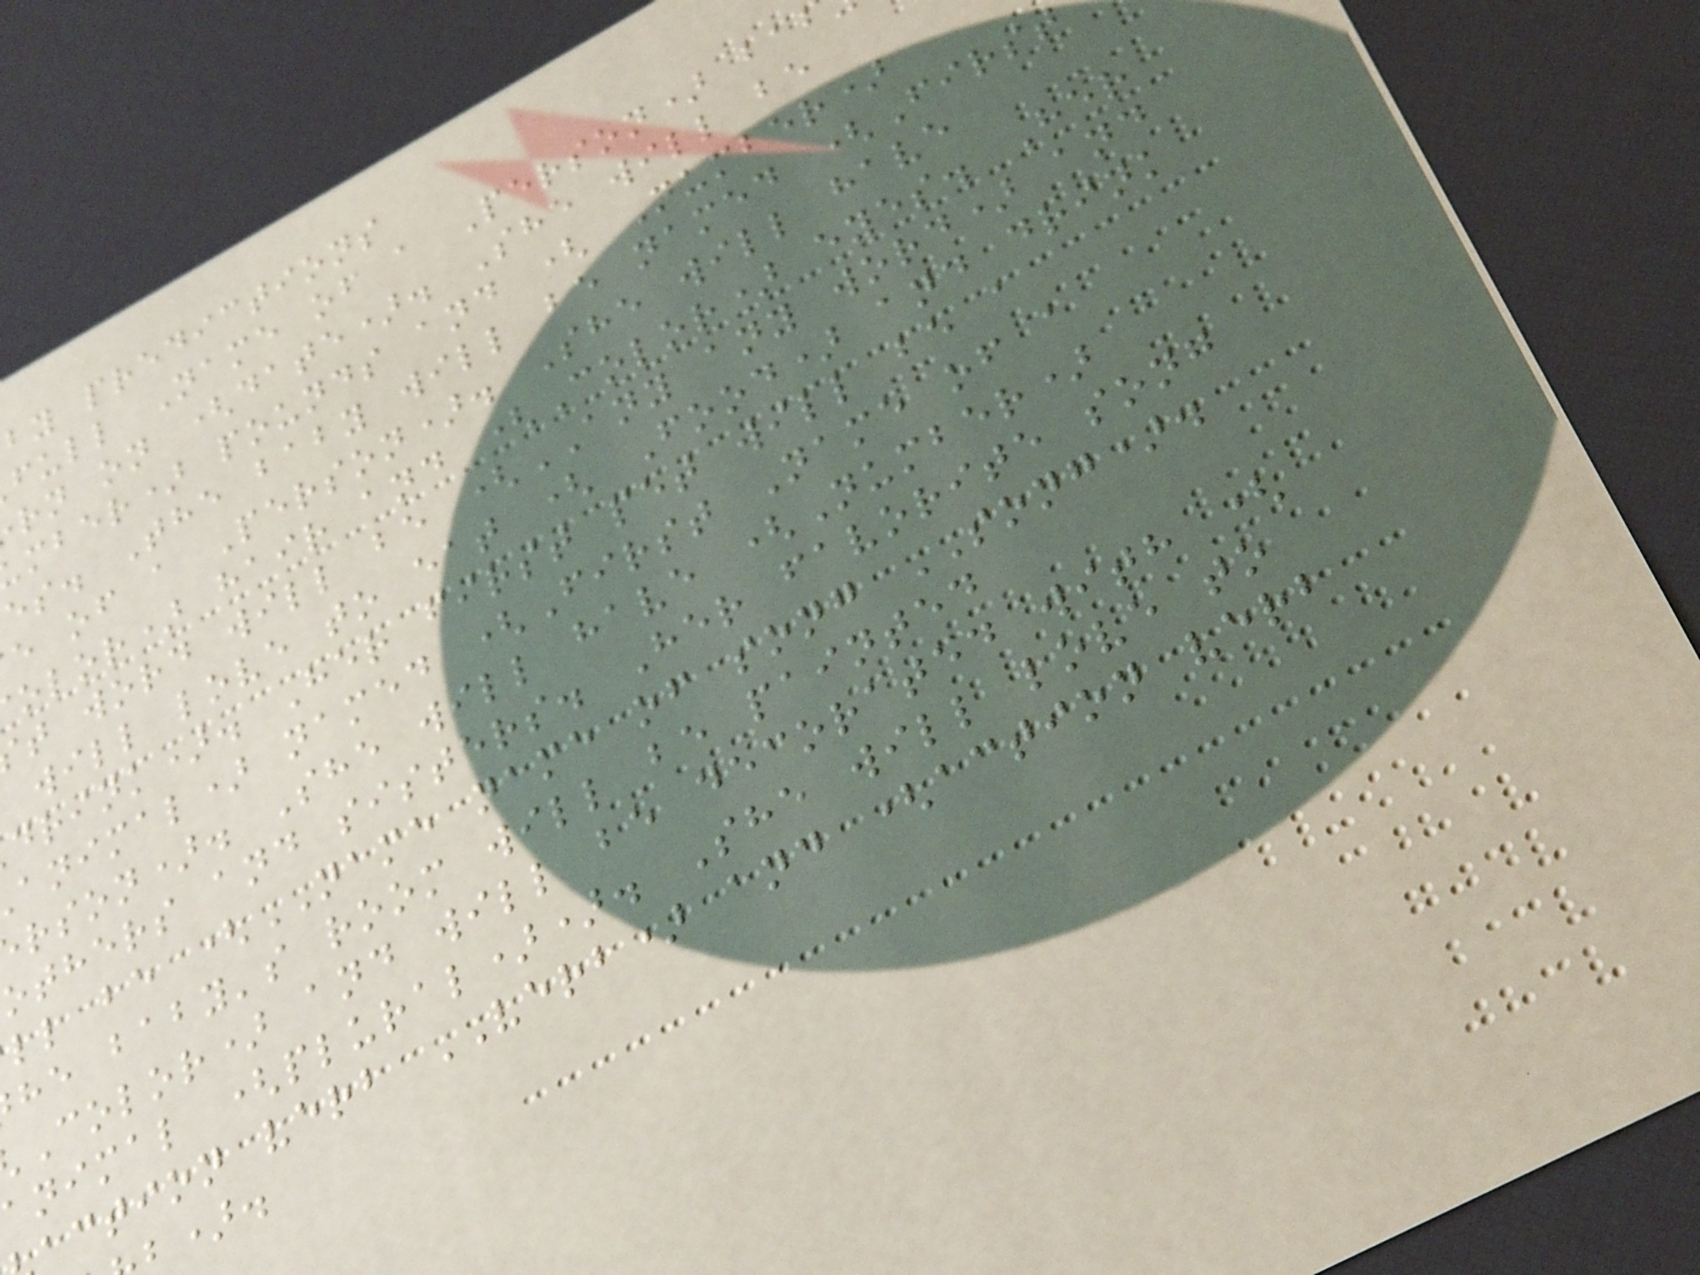by predictions
full Name of a Person) bab
rn on (date). She will be
mber) pounds and ( Number)
es. The baby will be named (First
e of a Person). She will have
olor) hair and (Color) eyes. Her
t word will be (ANY any word) and
will love to eat ( Food) and drink
drink). Her first pet will be a
animal) named (First Name of a
rson). She will have (Number)
others and sisters. Her favorite song
ll be (NAME name of song SONG).
he baby's room will be painted
Color) and will be decorated with (
animal (plural)). She will love to
action verb VERB) and (action verb
